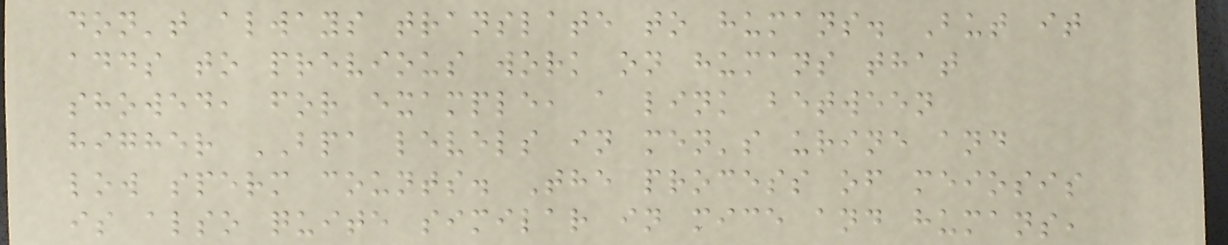don't always translate to humans. But it
adds to previous work on humans that
showed, for example, a link between
higher BPA levels in men's urine and
low sperm counts. The process of meiosis
is also quite similar in mice and humans,
